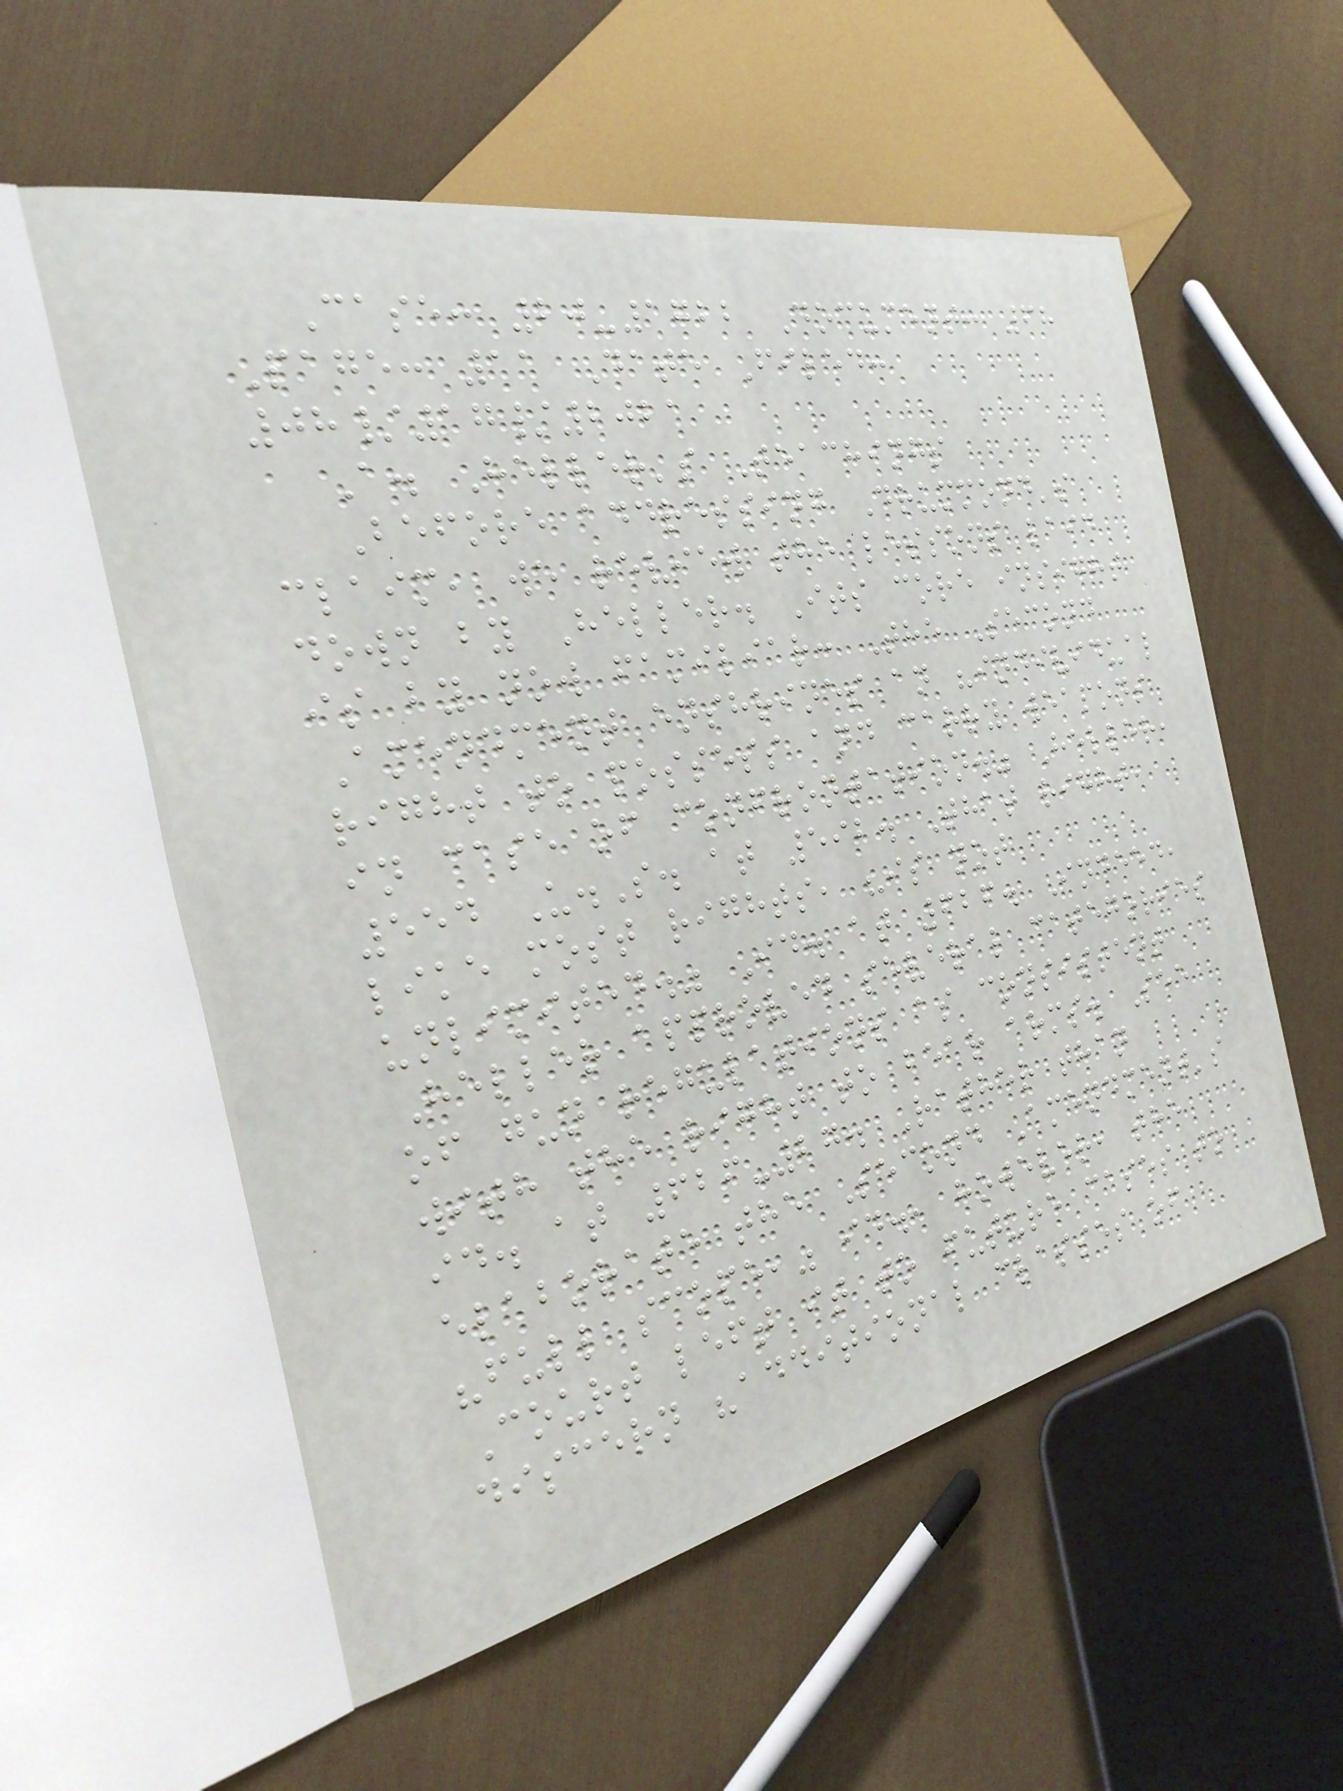Case: 20-1722 Document: 68
Page: 11 Date Filed:
08/17/2021
A. Heller's Teachings
Before addressing Drummond's
claim, we review the lessons laid
down by Heller. Its core insight
is by now familiar: The Second
Amendment enshrines an "individual
right to possess and carry weapons
in case of confrontation." Heller,
554 U.S. at 592. That right,
like most rights, "is not
unlimited." Id. at 626. Indeed,
Heller approved several categories
of gun regulations as consistent
with the right to bear arms. See
id. at 626-27. Rather than
elaborate the Second Amendment's
"full scope," id., however, the
Court left it to future cases to
discern "additional classes of
